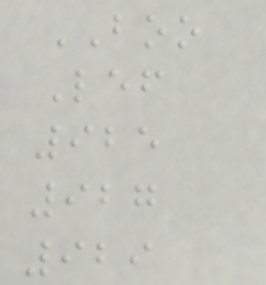BOO
Lef
925
927
929
